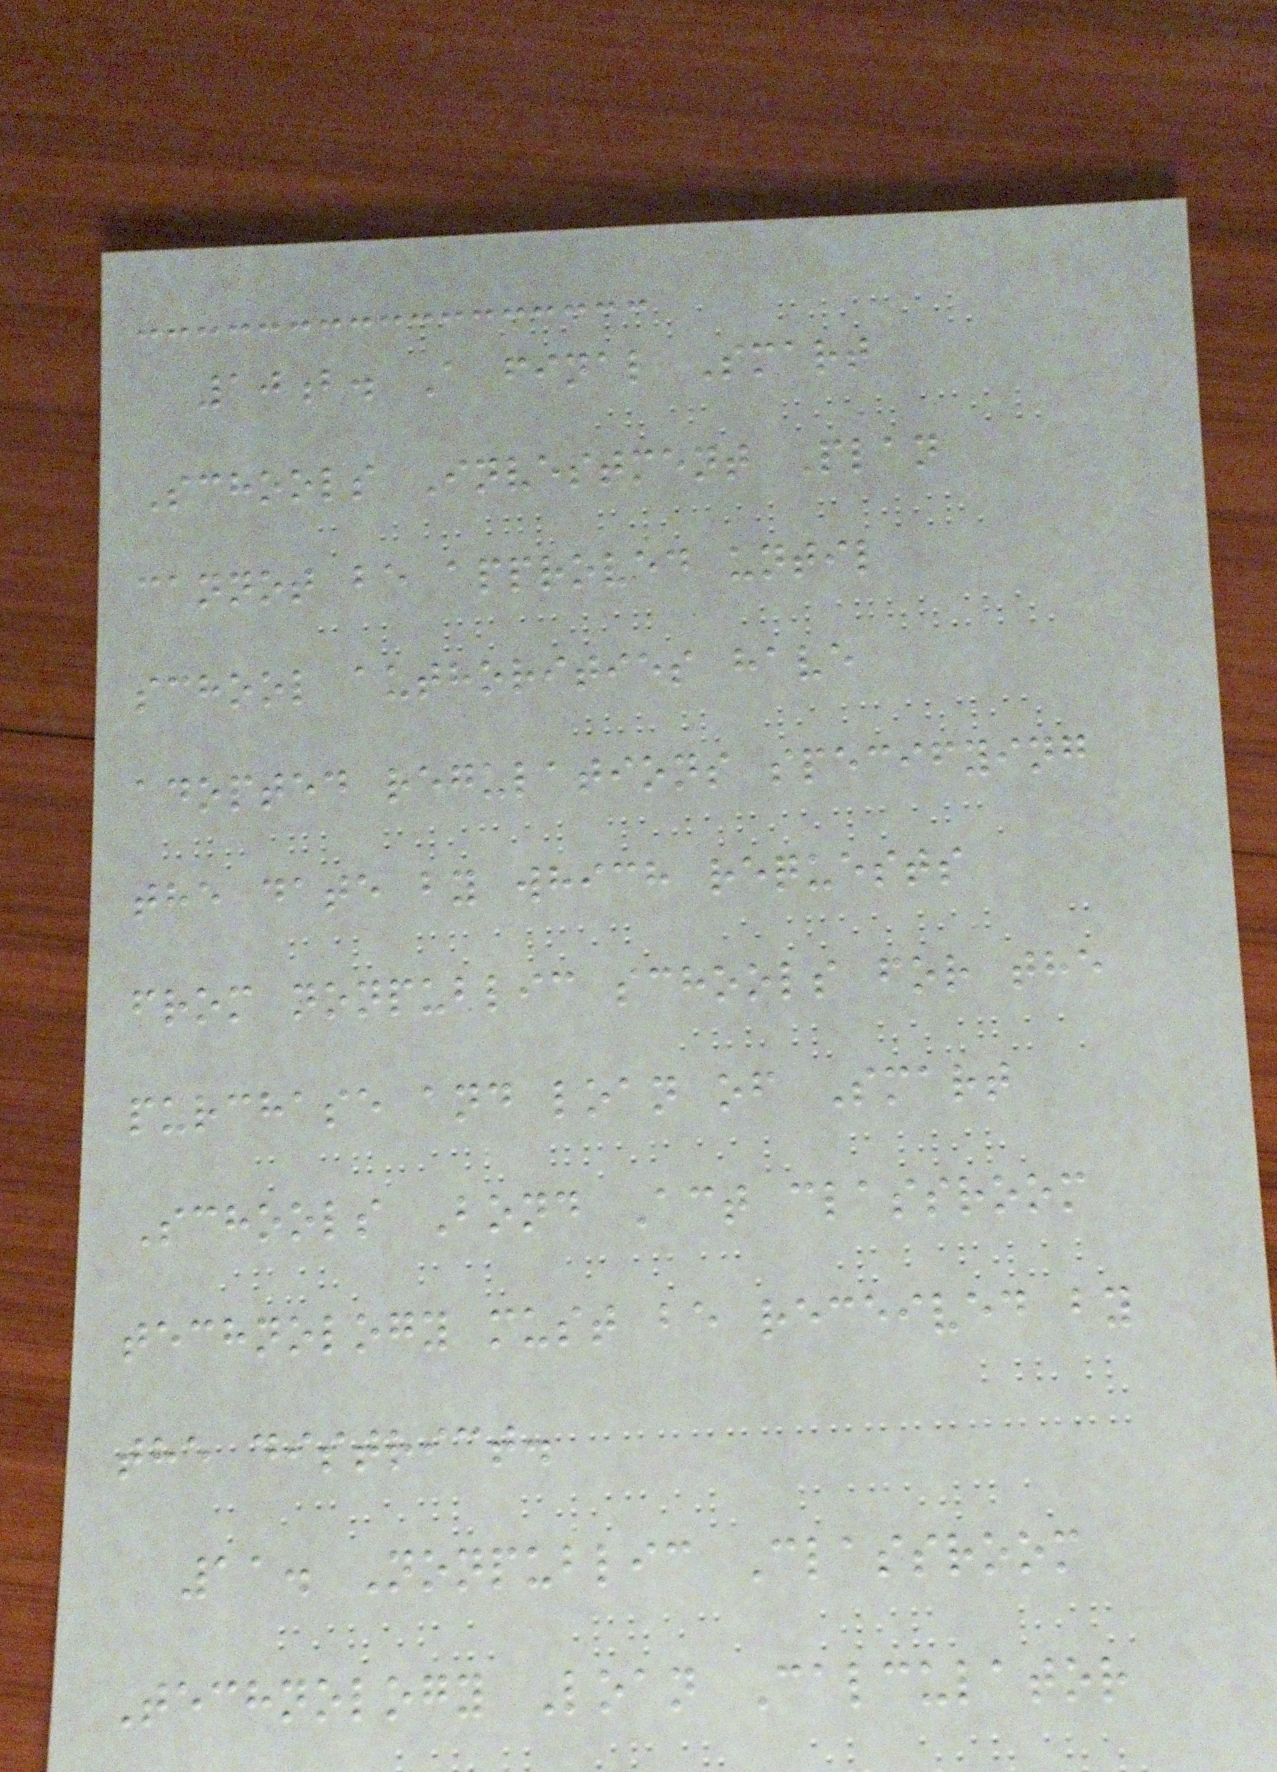10b. A final Smart
Schools Investment Plan
cannot be approved until
school authorities have
adopted regulations specifying
the date by which requests
from nonpublic schools for the
purchase and loan of Smart
Schools Bond Act classroom
technology must be received by
the district.
11. Nonpublic Classroom
Technology Loan Calculator
